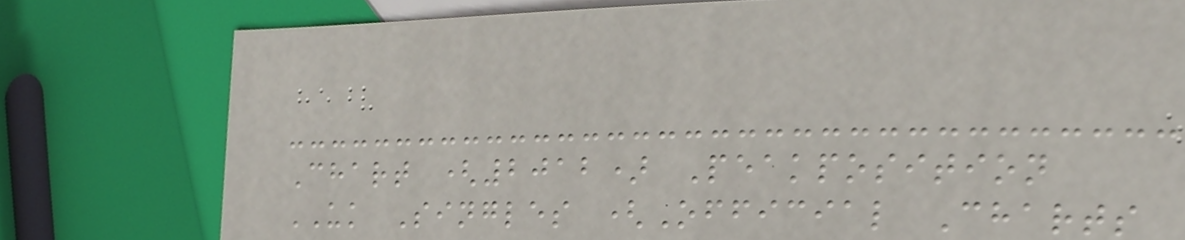Chart (2012) Peakposition
UK Singles (Official Charts
